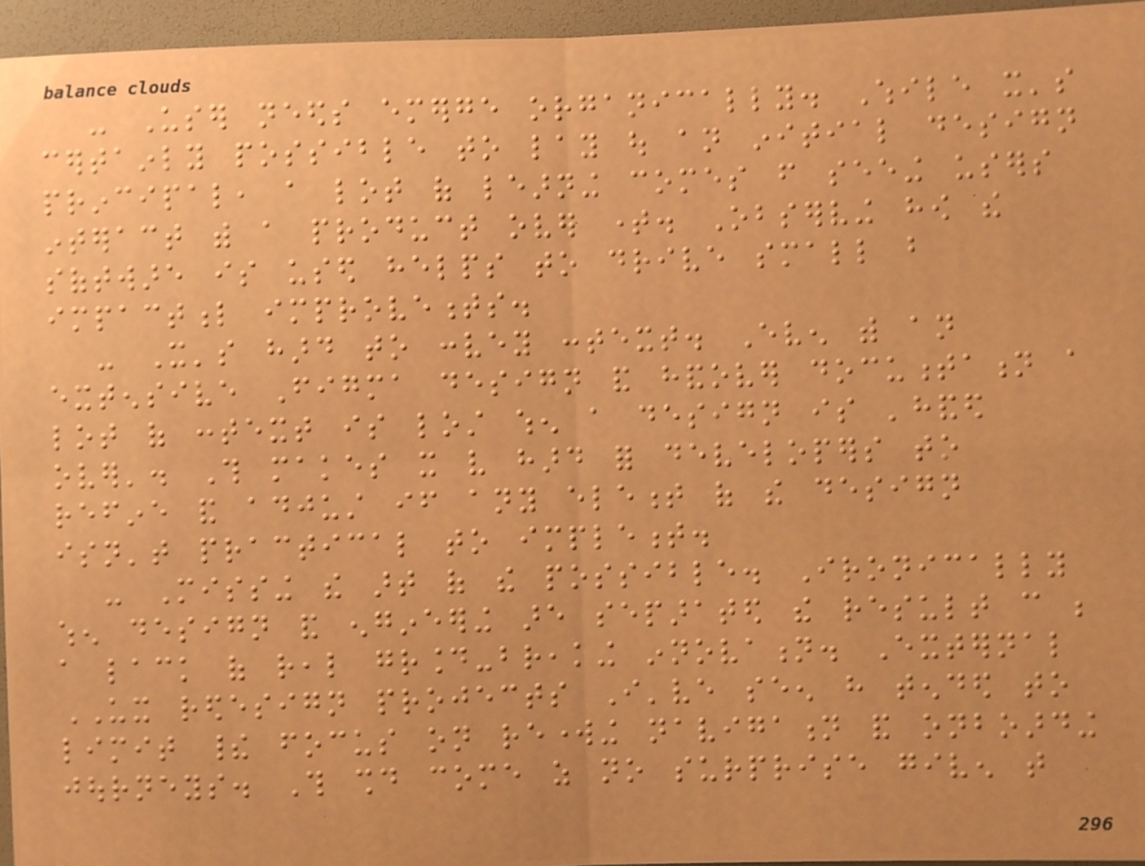- User needs emerge organically. While it's
certainly possible to lay out an initial design
principal, a lot of learning comes from seeing users
interact with a product over time. Observing how the
software is used helps to drive small but
impactful improvements.
- It's hard to convey context. Even with an
extensive Figma design and handover documentation a
lot of context is lost when a design is 'handed
over'. This makes it very hard for developers to
refine and adjust if any element of the design
isn't practical to implement.
- Missing the art of the possible. Ironically
when design and engineering are separated the result can be
a lack of real ground-breaking innovation. External
UX redesign projects I've seen have tended to
limit their focus on reworking navigation and onboarding
journeys. This should come as no surprise given that
